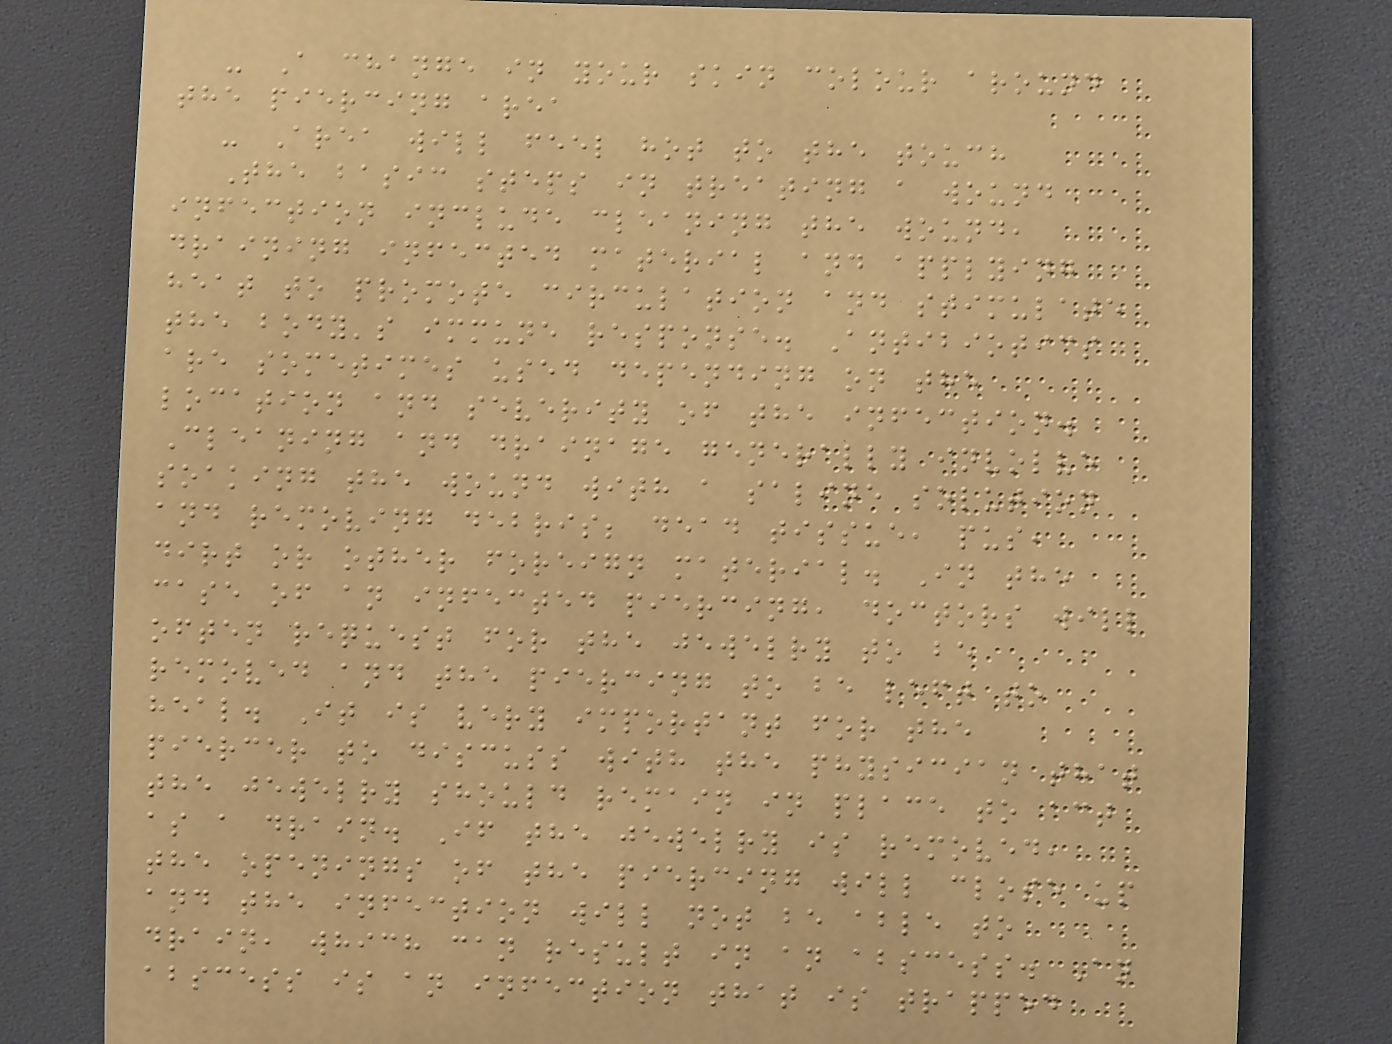- A change in your skin colour around
the piercing area
- Area will feel hot to the touch
The basic steps in treating a wound
infection include cleaning the wound,
draining infected material and applying
heat to promote circulation and stimulate
the body's immune response. Antibiotics
are sometimes used depending on the
location and severity of the infection.
Cleaning and drainage generally involve
soaking the wound with a saline solution
and removing debris; dead tissue, pus,
dirt or other foreign material. In the
case of an infected piercing, doctors will
often request for the jewelry to be
removed and the piercing to be left to
heal. It is very important for the
piercer to discuss with the physician that
the jewelry should remain in place to act
as a drain. If the jewelry is removed,
the openings of the piercing will close up
and the infection will not be able to
drain, which can result in an abscess. An
abscess is an infection that is trapped
